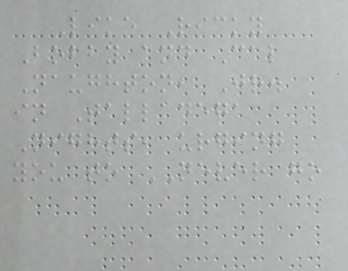Like Ricky
Bobby and Cal
Naughton, Jr.
in Talladega
Nights, urging
you to NEVER go
